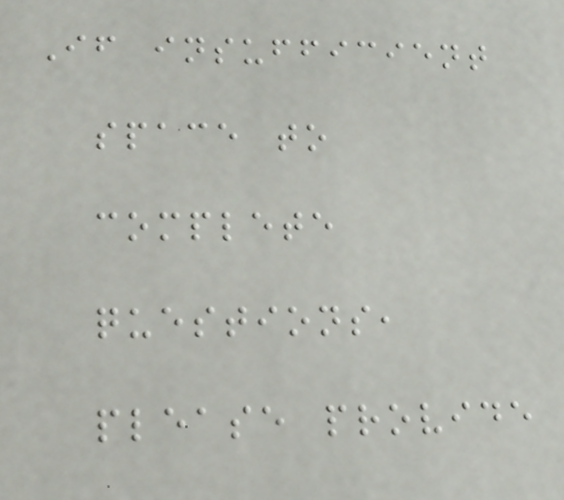If insufficient
space to
complete
questions,
please provide
